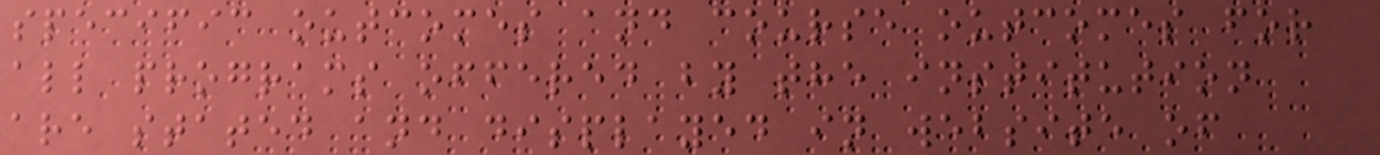specific outcomes and course outcomes for
all programs offered by the institution
are stated and displayed in website of
